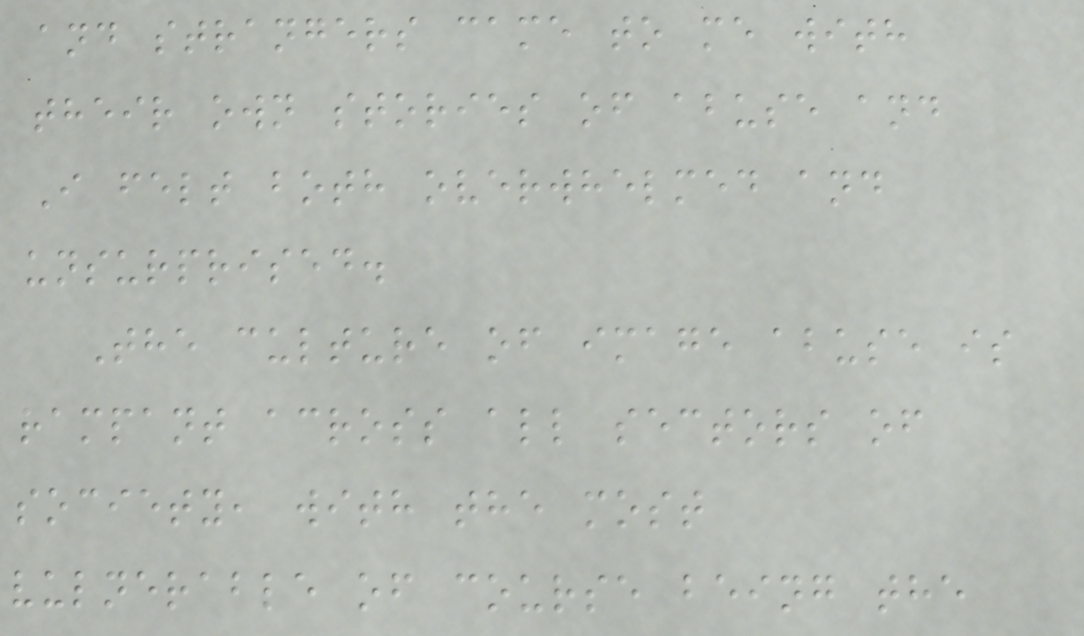and strangers came to me with
their own stories of abuse and
I felt both overwhelmed and
unsurprised.
The culture of image abuse is
rampant across all sectors of
society, with the most
vulnerable of course being the
